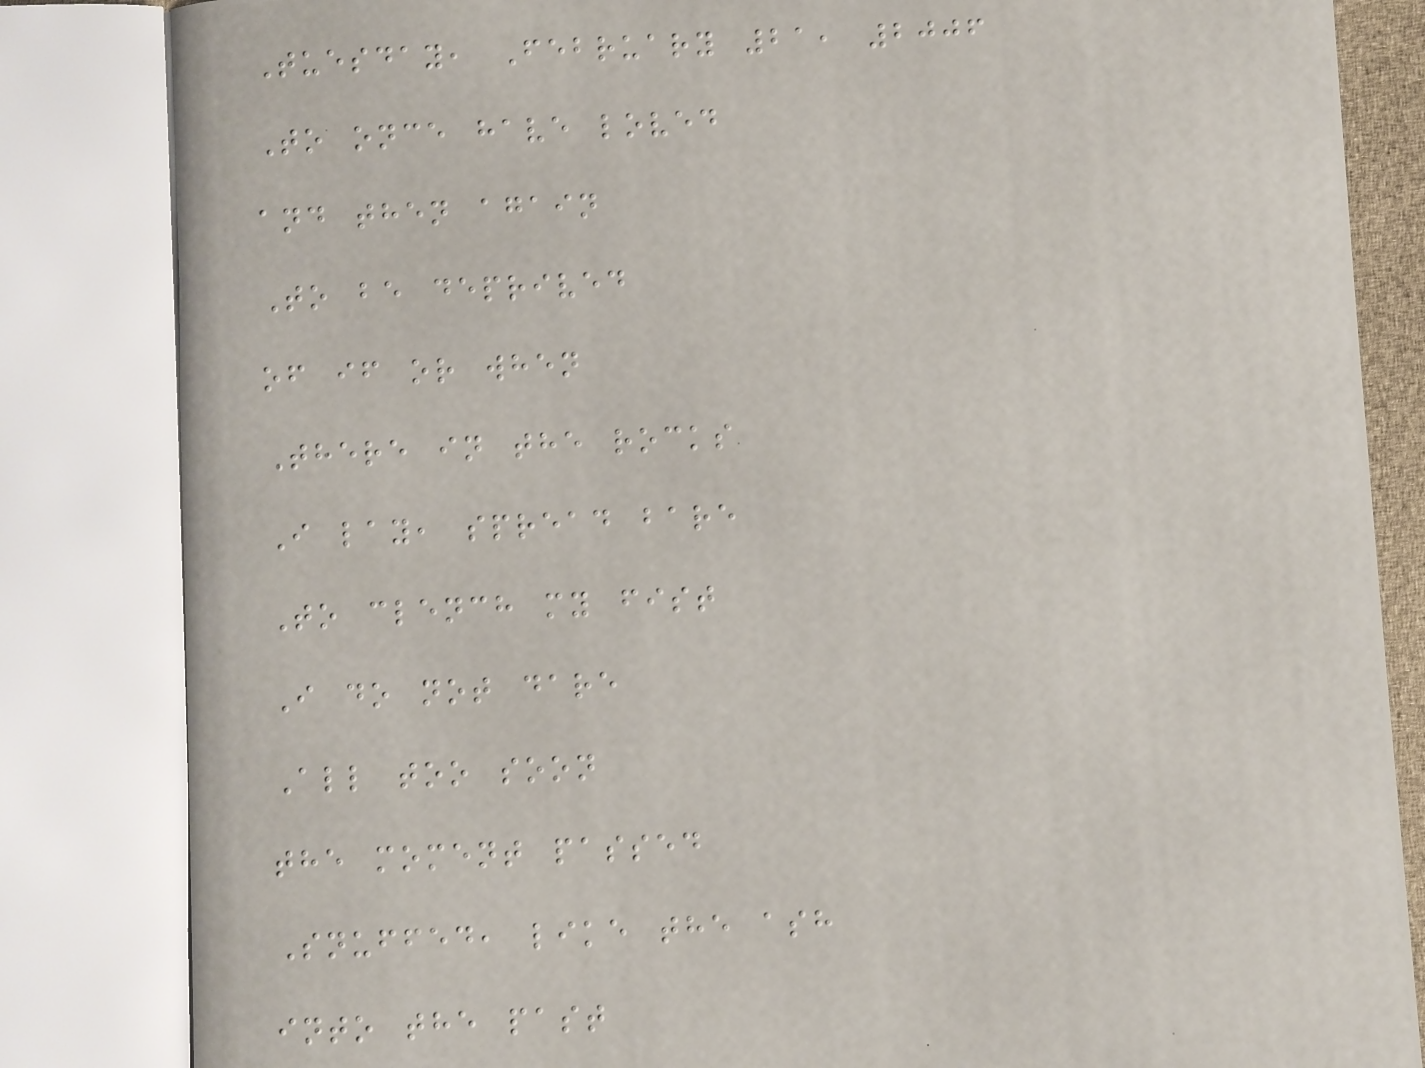Tuesday, February 21, 2006
To once have loved
and then again
To be deprived
of if or when
There in the rocks
I lay, spread bare
To clench my fist
I do not dare
All too soon
the moment passed
Snuffed, like the ash
into the past
